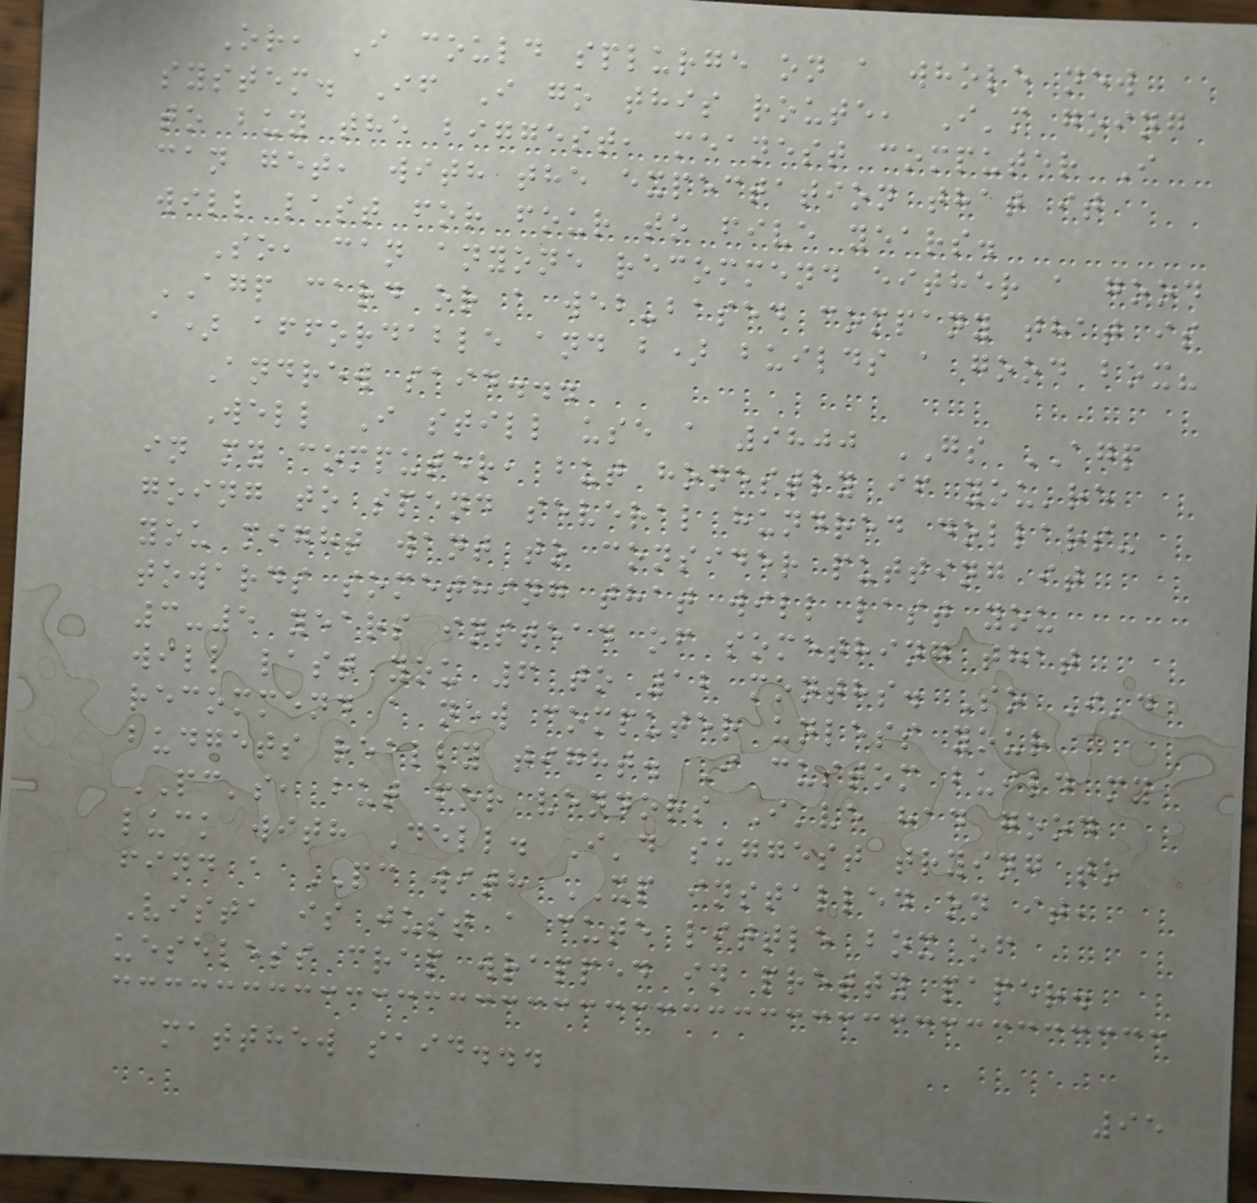Or, I could splurge on a whole new
system. If I go this route, I'm going
to buy the biggest, meanest computer I
can get, with the expectation that it
will last for four to five years.
So, can anyone recommend either a good
AGP card or a web-based company that is
a) affordable and b) builds a good box?
Andrew said...
Well I still use a 9800 GS AGP
in my computer, but honestly if you're
going to spend several hundred dollars-
you might want to consider putting it
towards something that will last you
3-5 years instead of something that
will last you 6 to 12 months. So I'd
recommend a new computer unless your
budgets really tight. I custom build my
PC's, but for vendors I've had good
luck with Dell. I'd suggest trying to
find a PC with XP installed on it,
Vista is just a cute little box of
ueseless crap wrapped in pretty paper.
matthew said...
95
